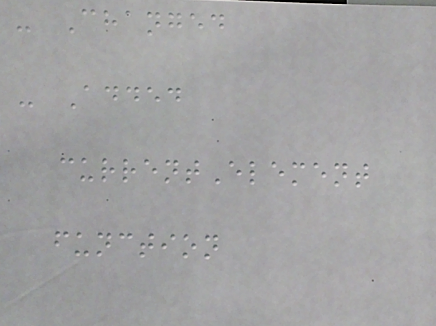- Changed
- Added
currentElement
function
